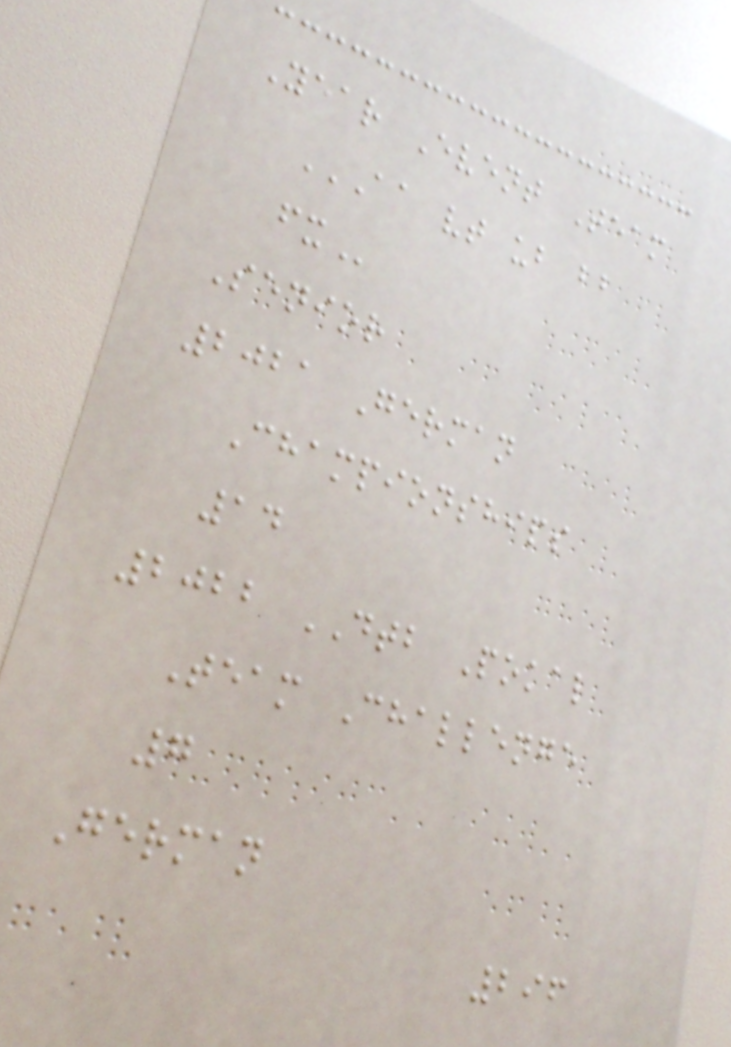Year Event Team
AA VT UB BB
FX
Senior
2021 German
Championships
14
2022 DTB Pokal
Team Challenge
7
German
296
